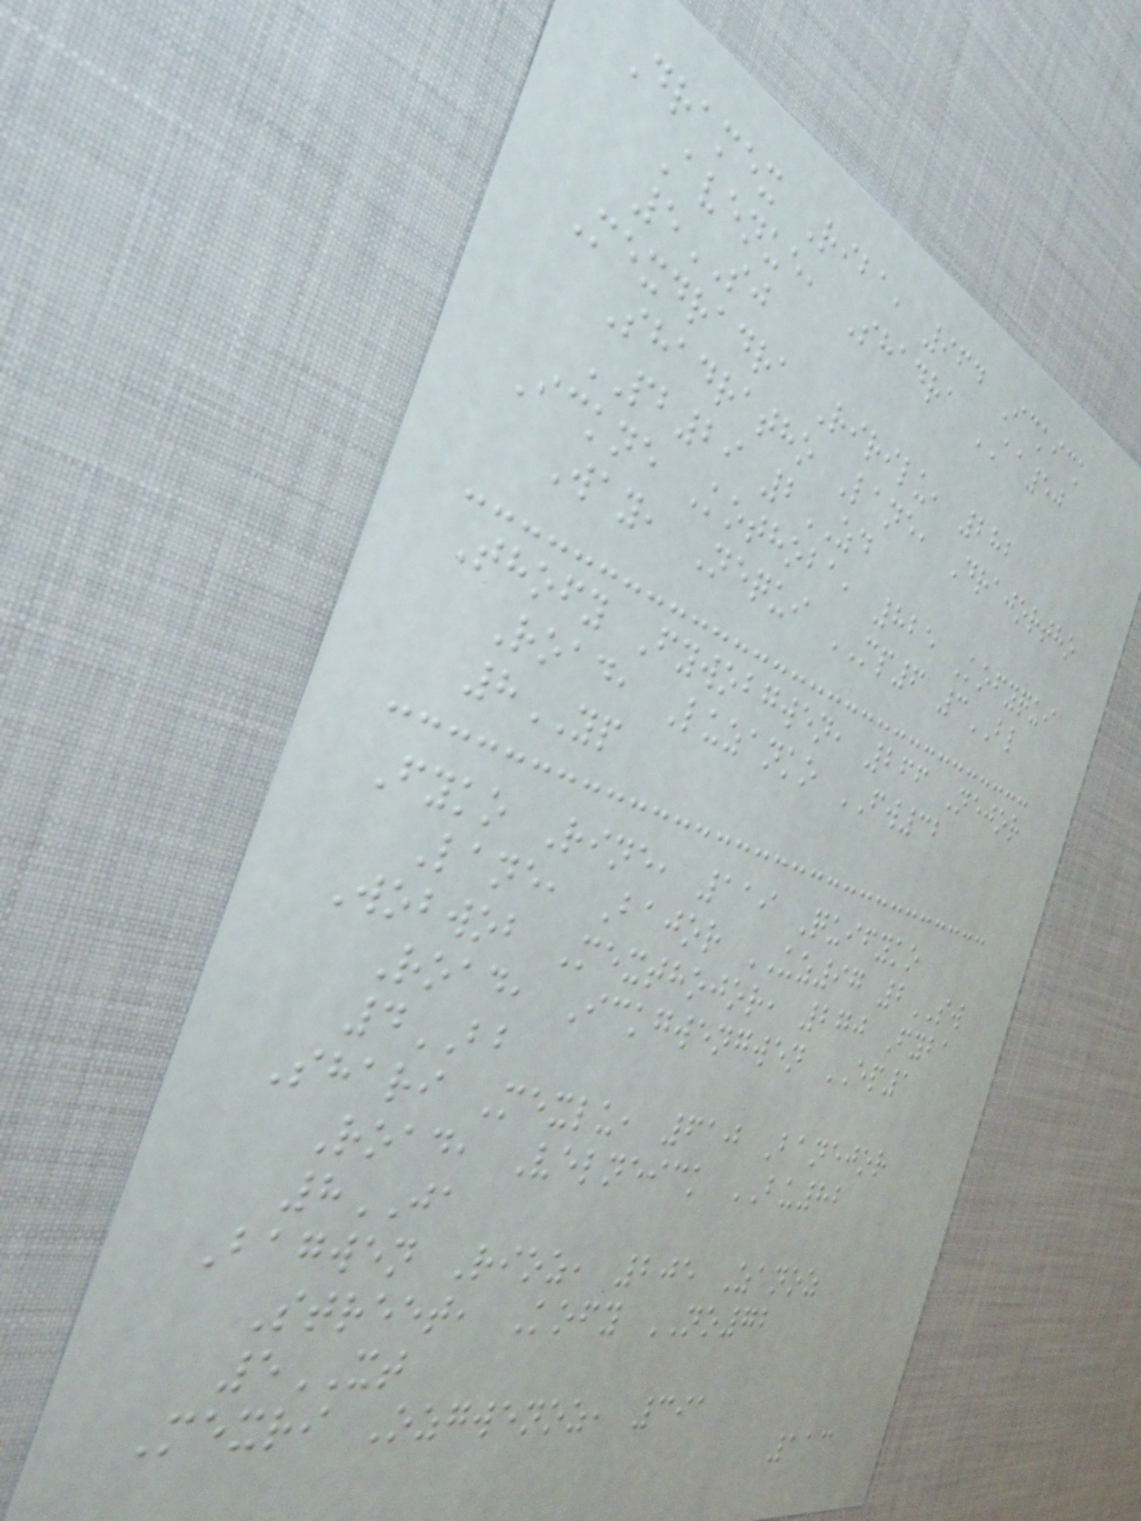Dramex Riba, 964 Ickick
Avenue, Shadra AA50
5SJ
Mexdradra Ririlu, 282
Shadratho Lane, Drajortho
PB29 2ZD
Ickne Kothoba, 825 Kofyqui
Way, Nequi MP6 3BL
Thofy Fywobgwen, 266 Nejor
Road, Luzanko FW32
8YP
Fyko Rine, 119 Quifyko
Lane, Bajor UZ97 2SW
Wobwob Mexthojor, 270 Fyba
Road, Ickgwengwen EP1
4BB
Shari Mexlu, 610 Banejor
Road, Velneick BU82
8JA
Bagwen Rioz, 205 Zanoz
Street, Kofy NO72
5XT
Mexri Ozgwenoz, 391
113
